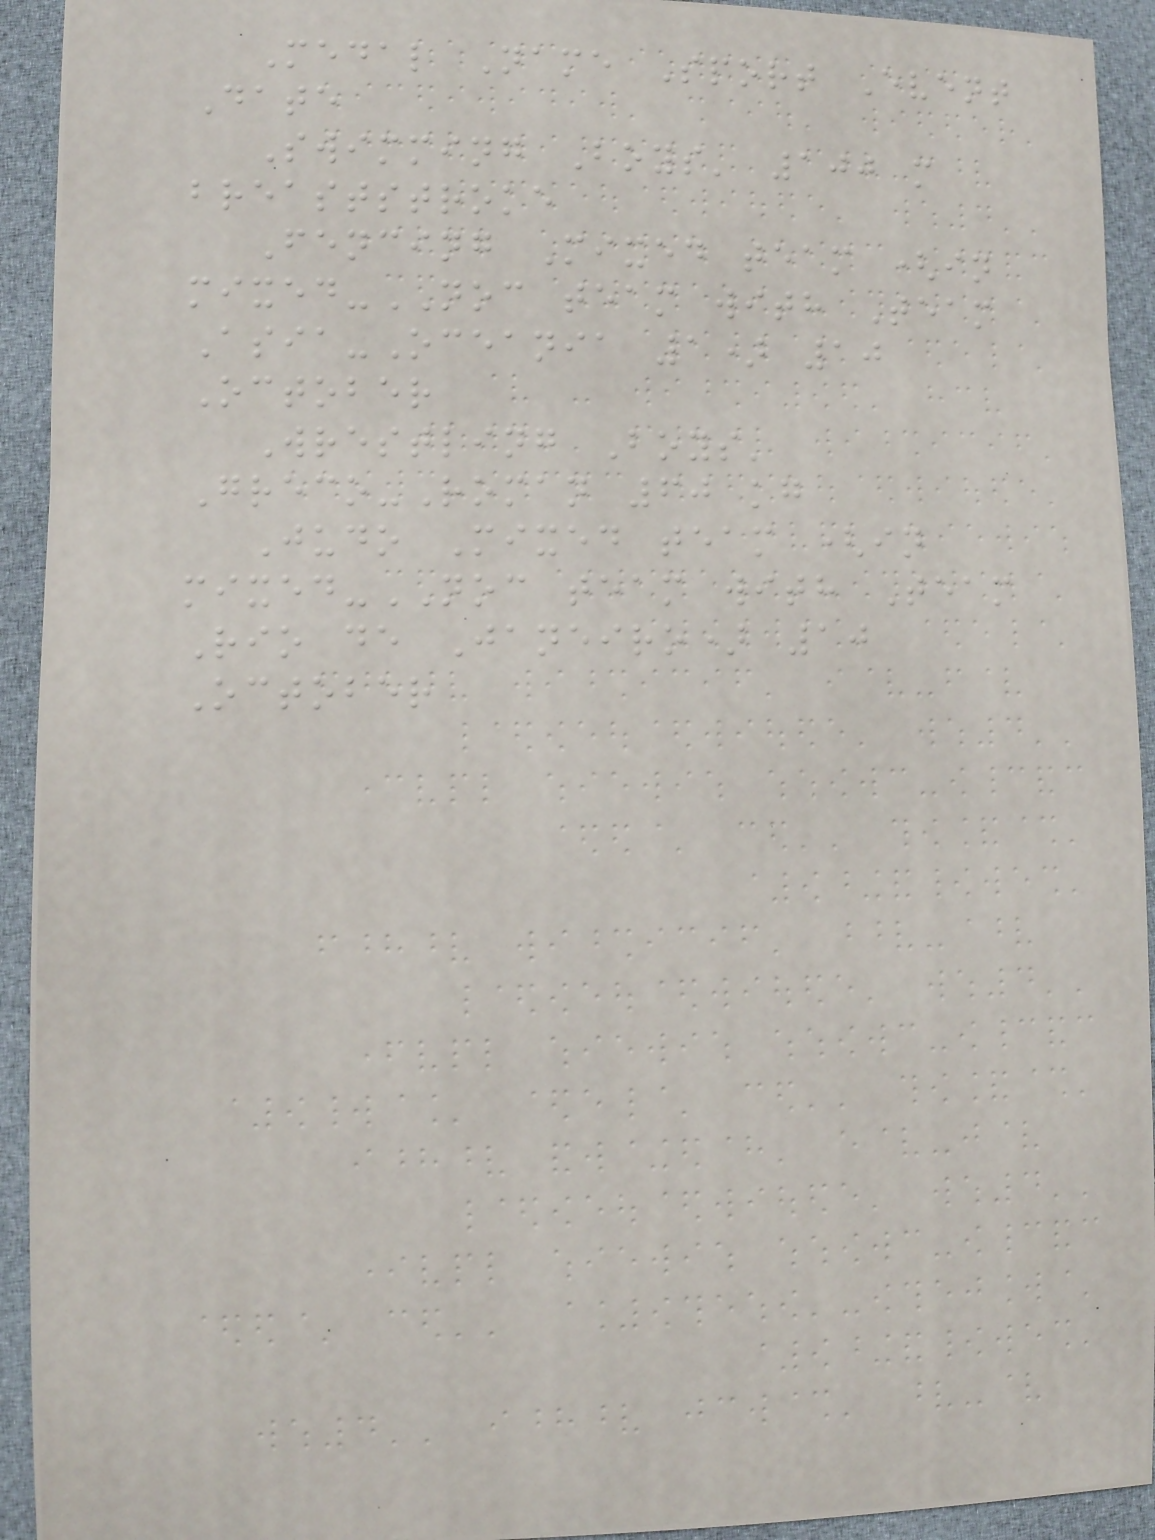Medal Name Sport Event
Date
Swimming Boys' 100 m
breaststroke
Fencing Mixed team (in
mixed-NOC team with Team
Asia-Oceania 1) 10
October
Wrestling Boys'
Greco-Roman 60 kg
Judo Mixed team (in
mixed-NOC team with Team
Rio de Janeiro) 10
October
